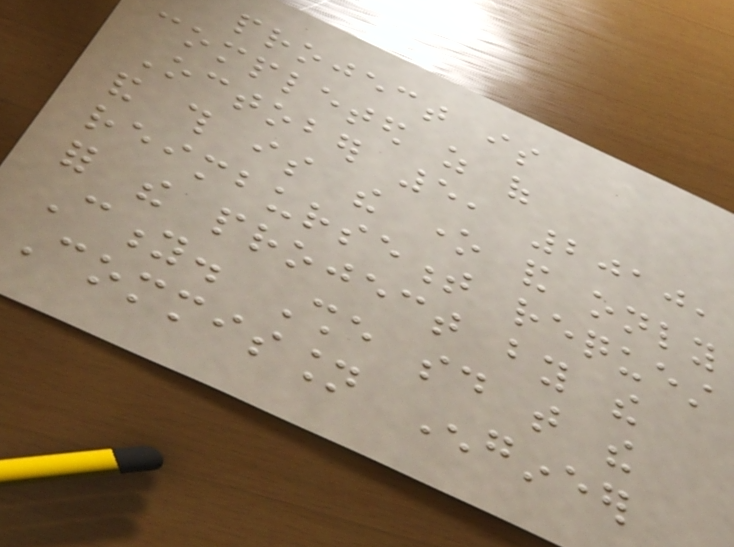project is
completed as of
October 5, 2010,
and this is the one and only
reimbursement request
for the project by the
City. She said that the
Commission Engineer
